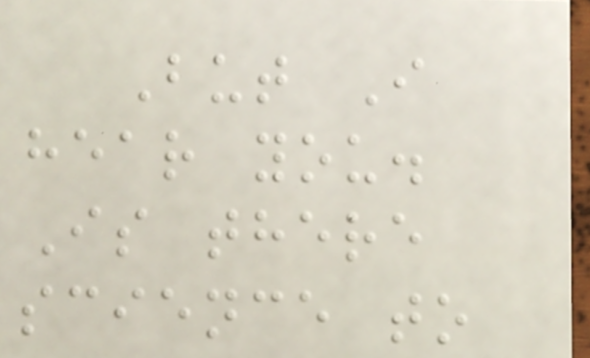But I
hear you.
Is there
science to
